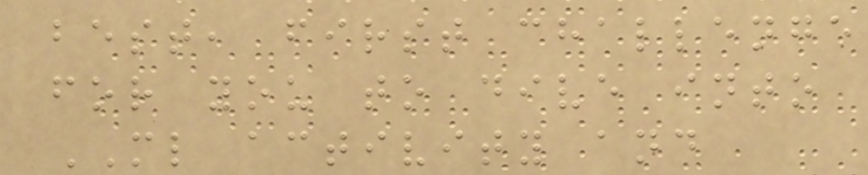best, first challenge
for you to dive into
ML activity and
